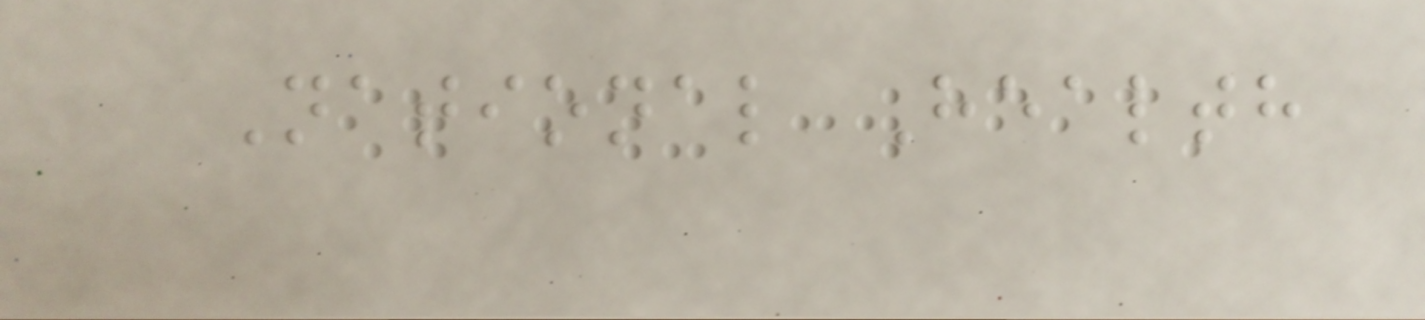National Health
